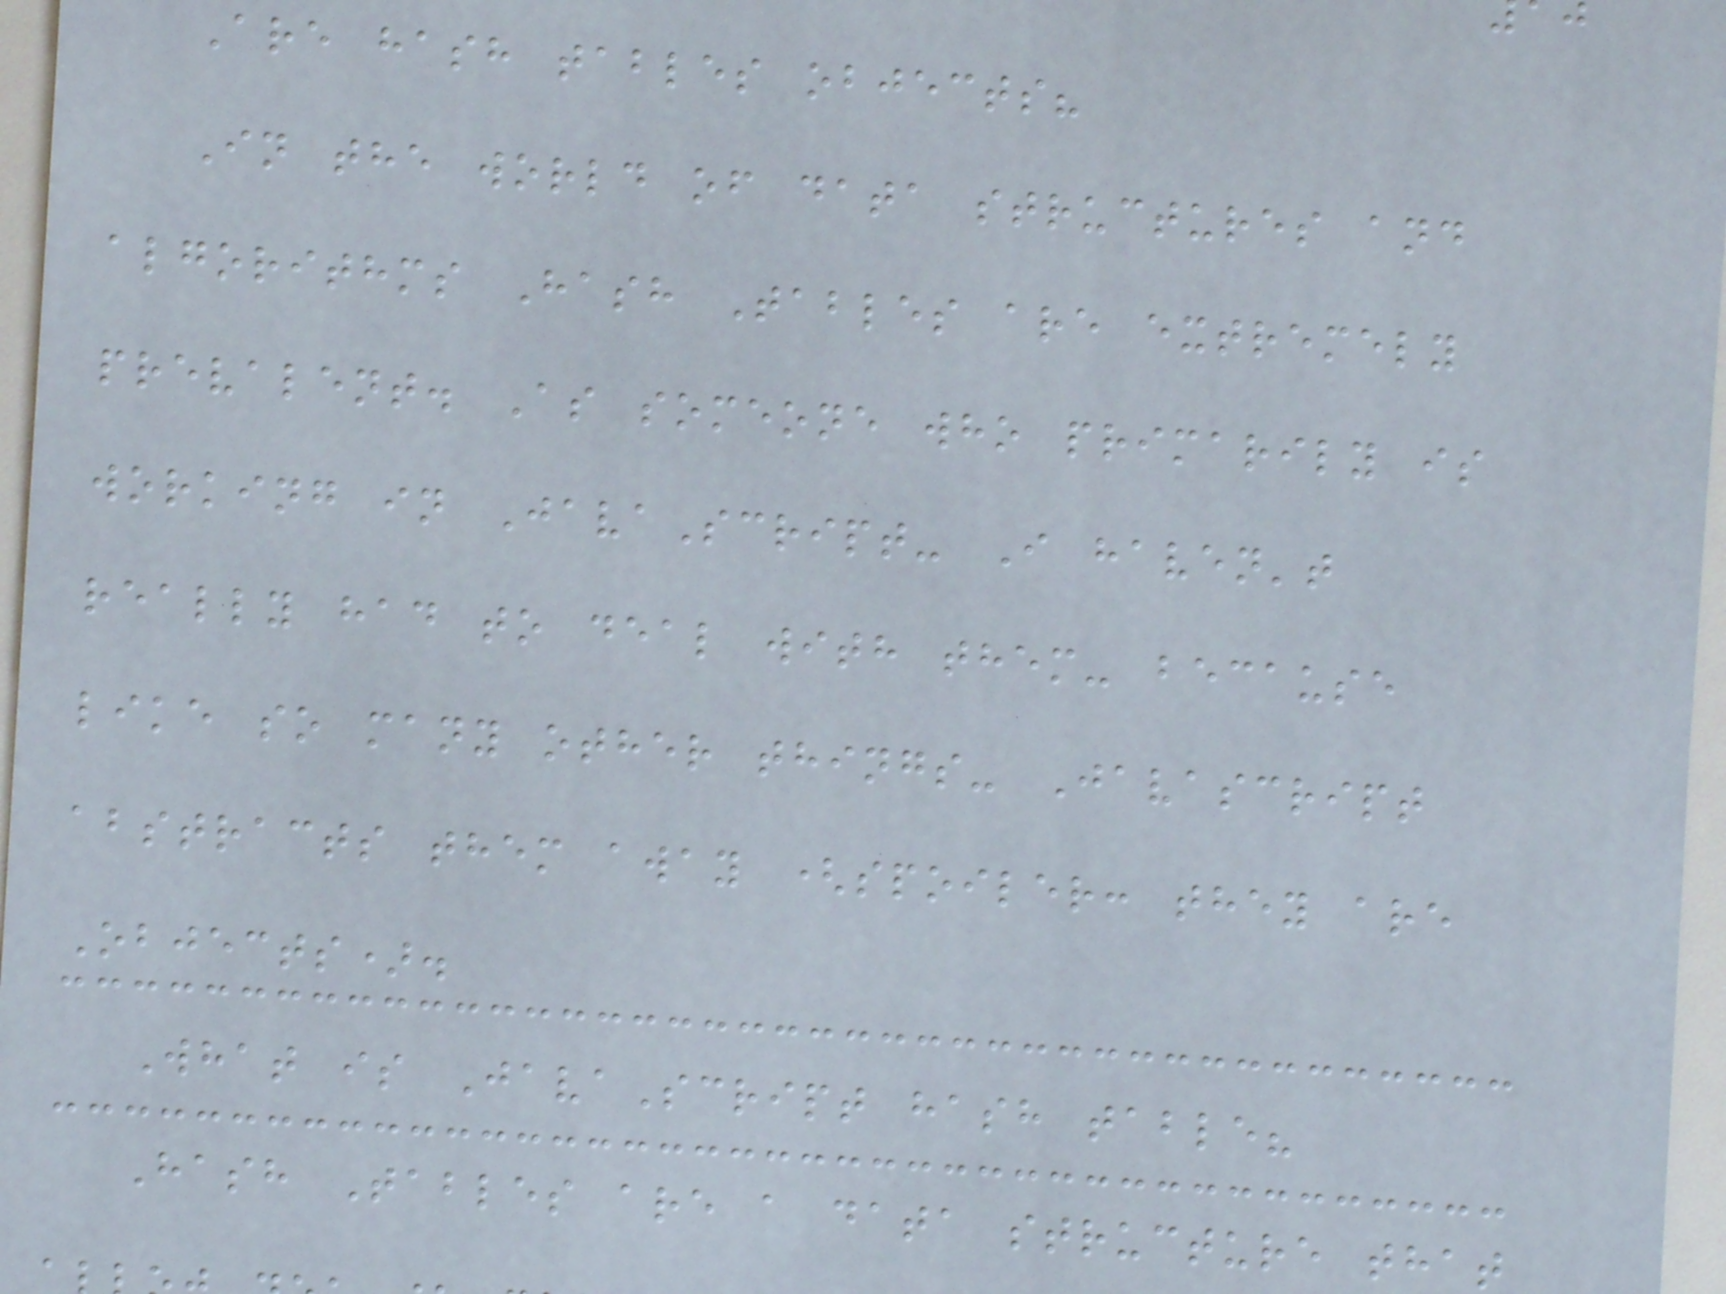Are hash tables objects?
In the world of data structures and
algorithms Hash Tables are extremely
prevalent. As someone who primarily is
working in JavaScript- I haven't
really had to deal with them- because
like so many other things- Javascript
abstracts them away (spoiler: they are
Objects).
What is JavaScript hash table?
Hash Tables are a data structure that
